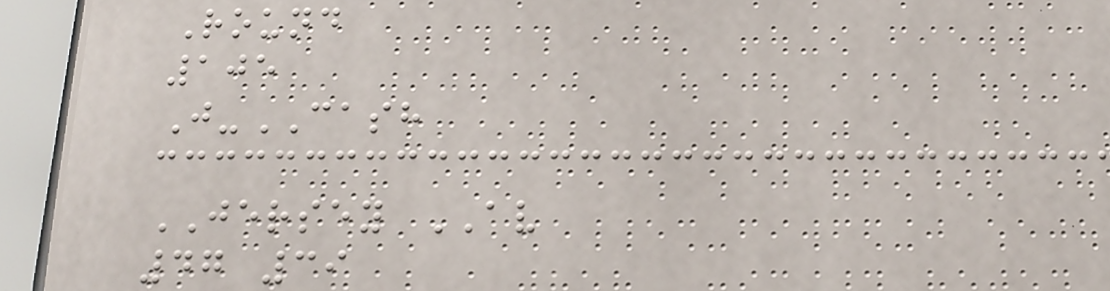Round
105
J-CASH
JERSEY AV
47 39
